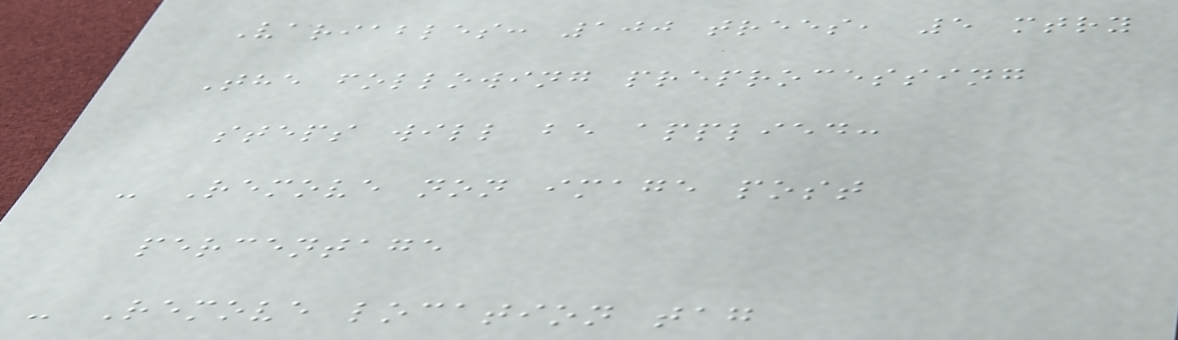Variables: 100 trees, 5 mtry
The following preprocessing
steps will be applied:
- Remove non image post
percentage
- Remove location tag
